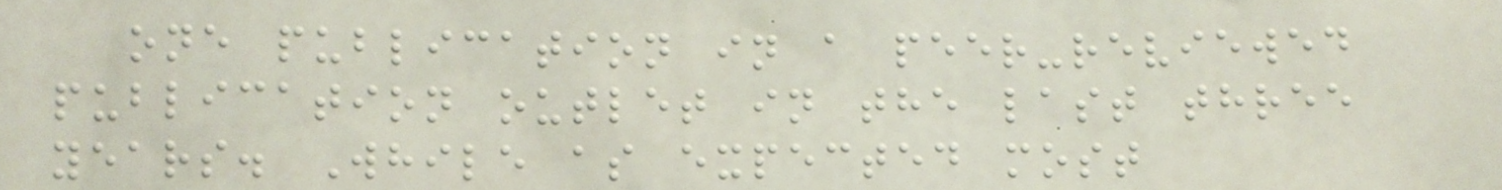one publication in a peer-reviewed
publication outlet in the last three
years. While as expected most
